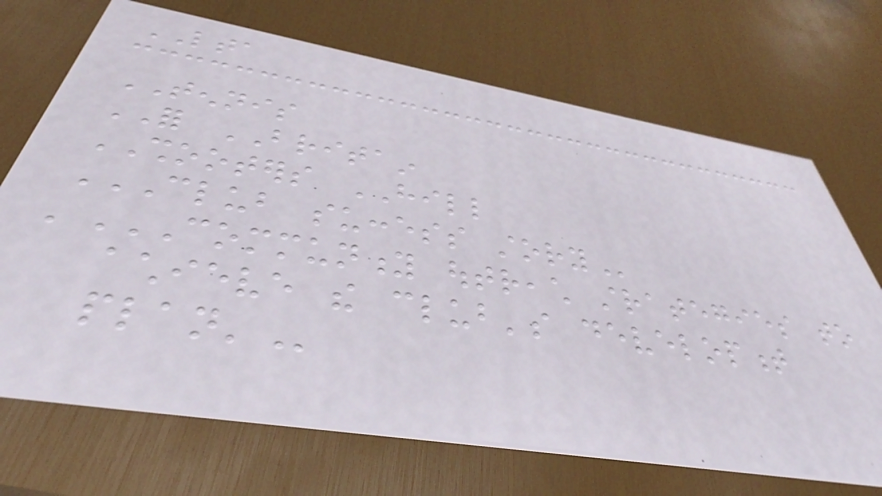LTA
TENNIS
FOR BRITAIN
SHOOTERS HILL
CLUB SUCCESS STORY
'COMMUNITY OUTREACH STRATEGIES TO
ACHIEVE THE CLUB'S DEVELOPMENT
PLAN'
